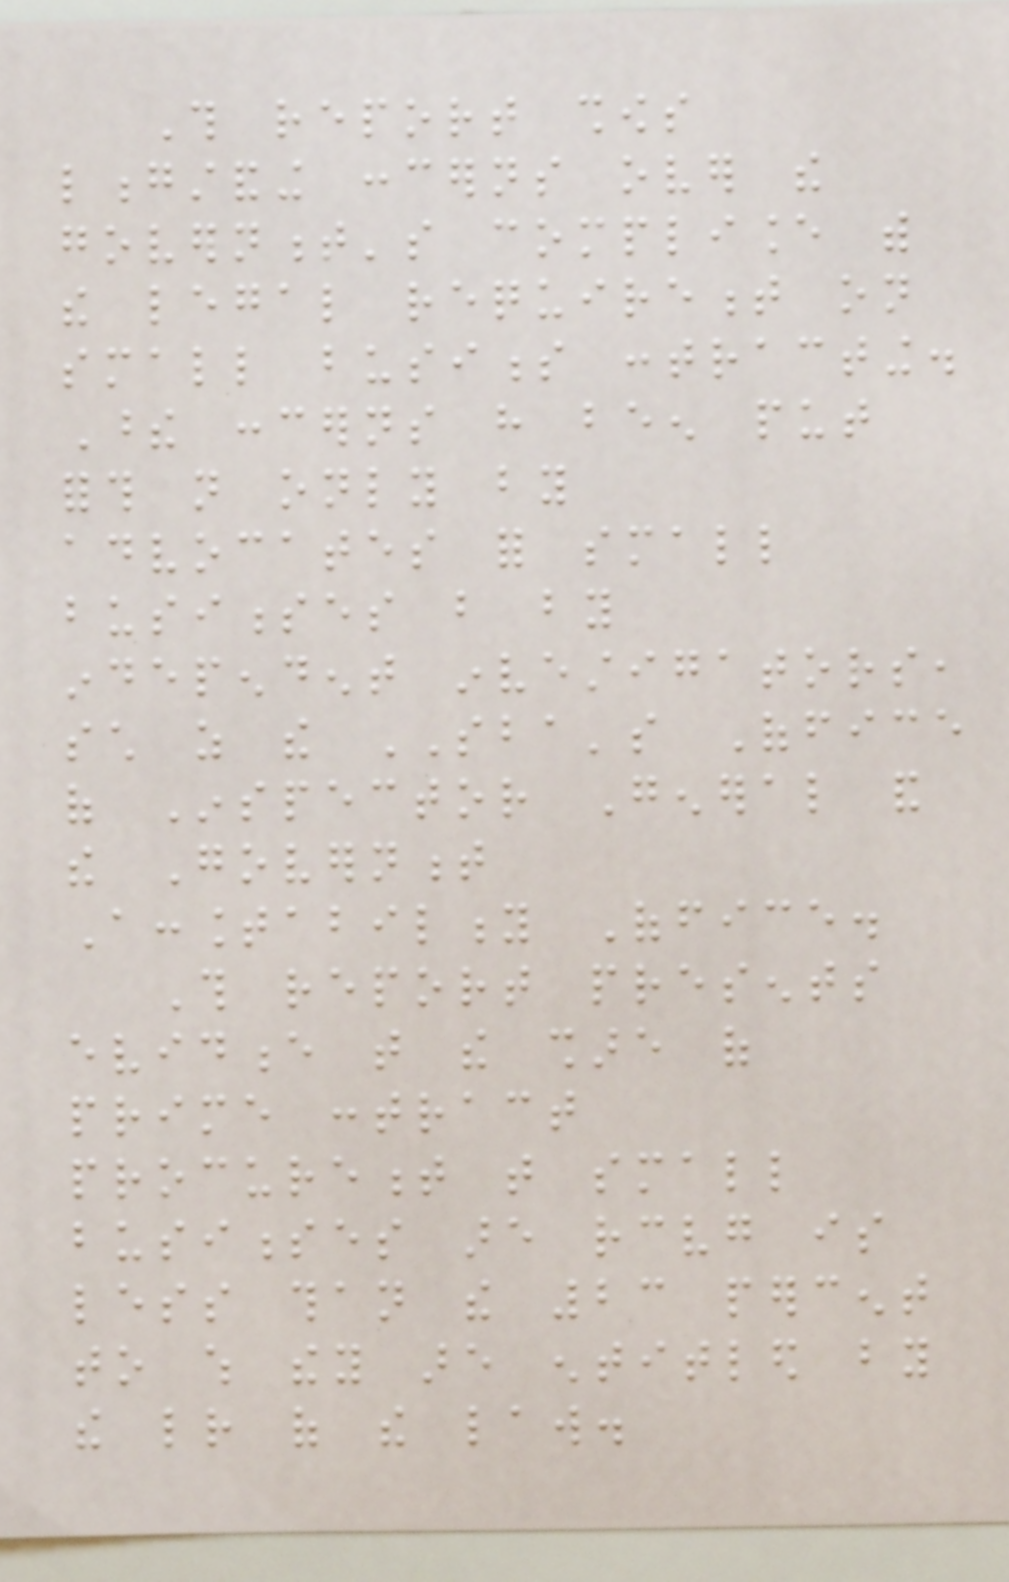This report shows
longstanding concerns over the
government's compliance with
the legal requirement on
small business contracting.
These concerns have been put
forth not only by
advocates for small
businesses but by
independent investigators,
such as the SBA's Office
of Inspector General and
the Government
Accountability Office.
This report presents
evidence that the share of
prime contract
procurement that small
businesses are receiving is
less than the 23 percent
to which they are entitled by
the letter of the law.
